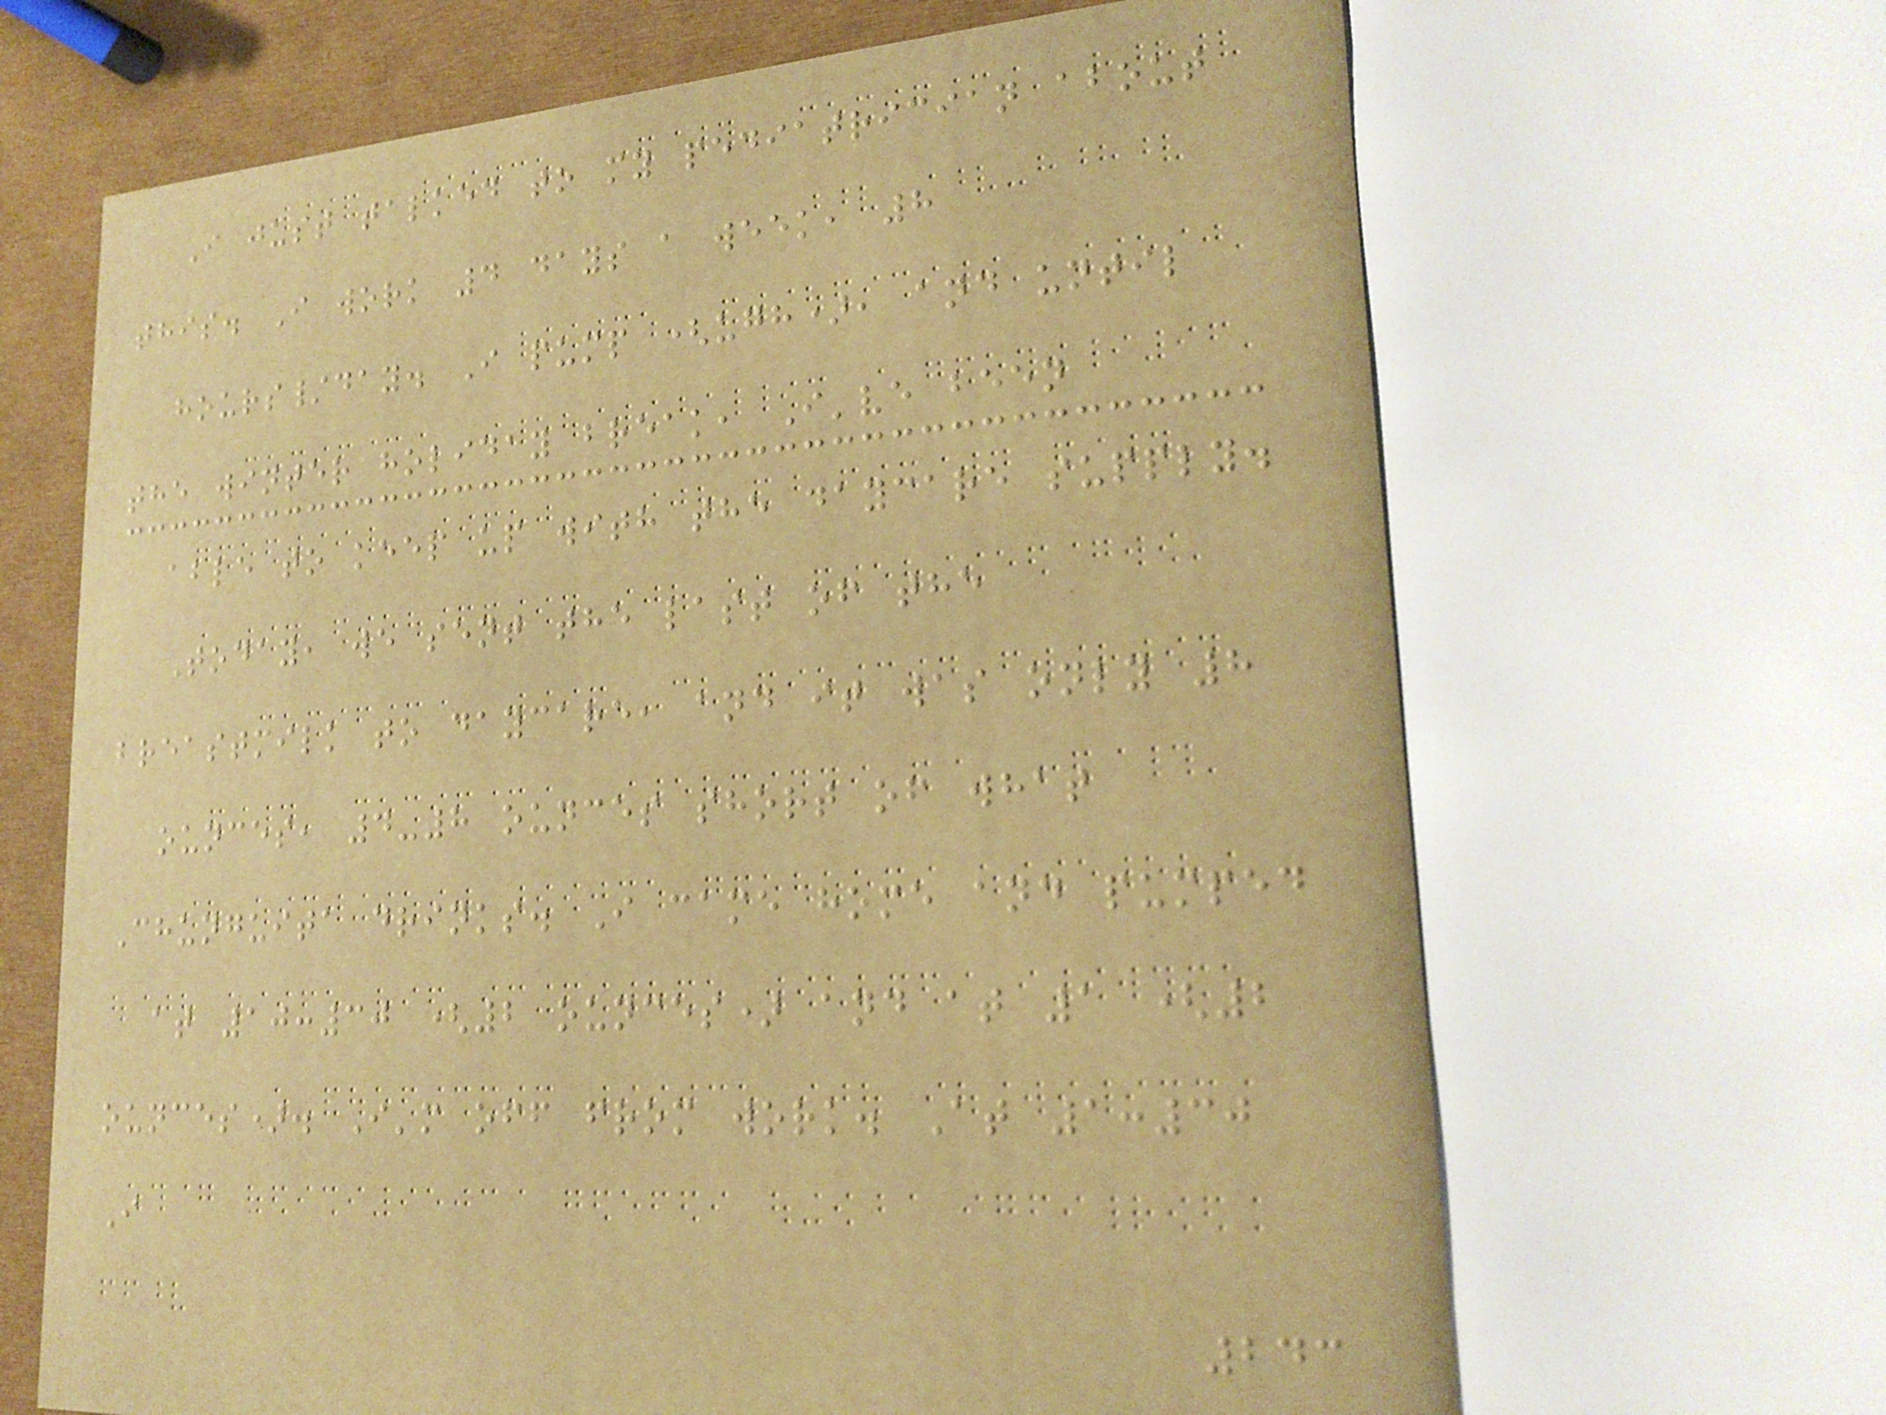I just talked to my pediatrician about
this. I work 4 days a week, 8
hours/day. I pump (ugh), and until
the winter holiday break, I've been
able to keep up with the daycare supply.
Today, we sent the last of the
breastmilk to daycare, and it was only 8
ounces, 4-8 ounces short of what
Chunguita drinks. I came home and pumped
at 10:30 (2 ounces) and at 1 (2
ounces). I'm off from work. At 1:30
I
243
